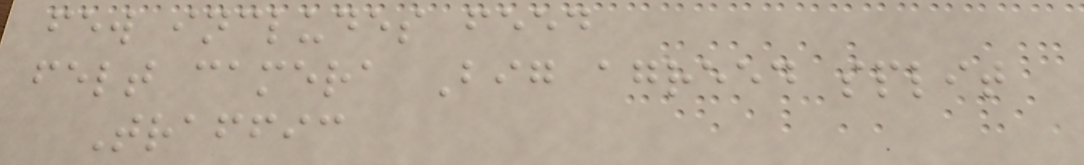few includes feed
felt camera Big agreed split
Traffic
